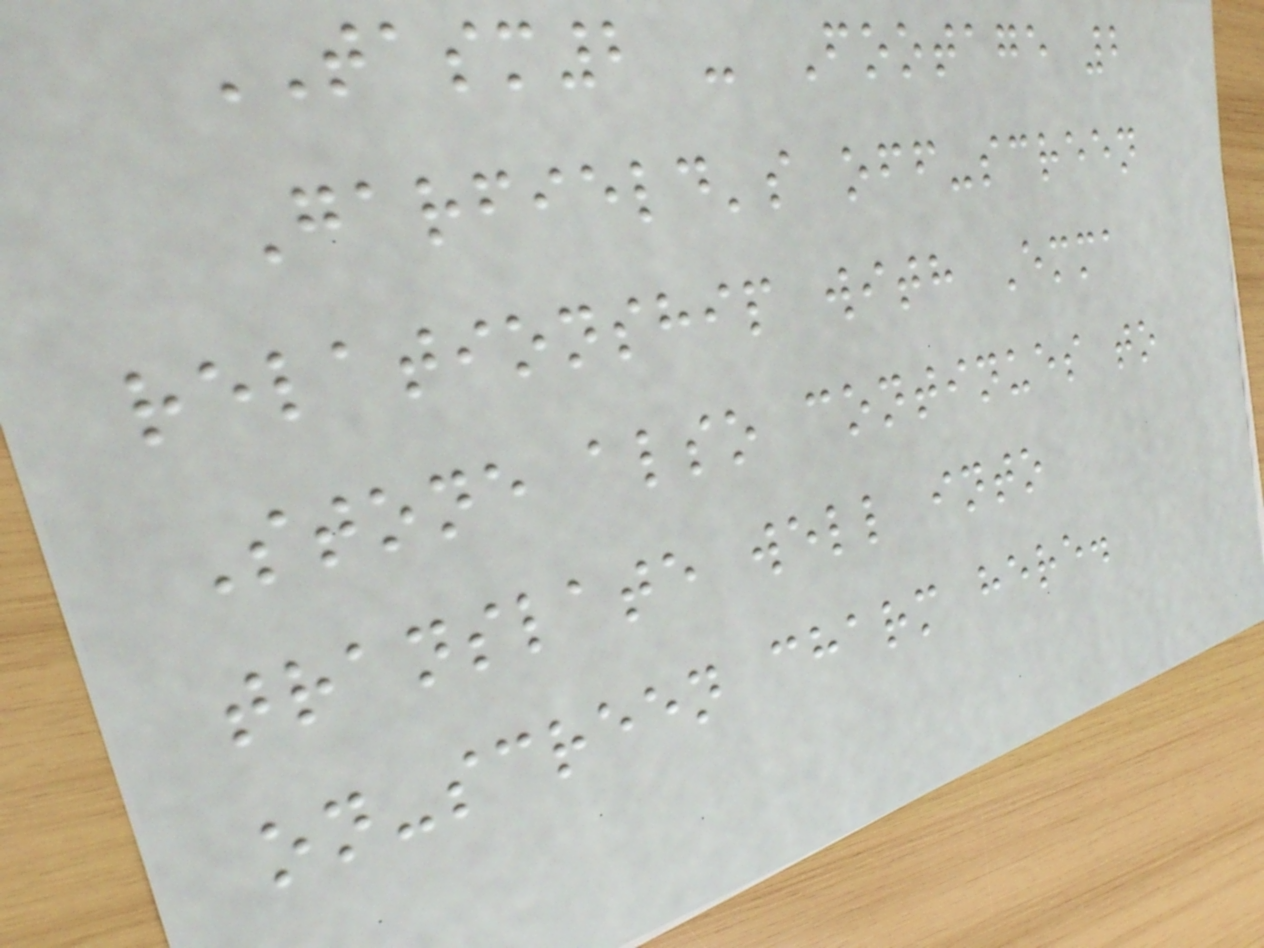TASM2 - Footage 2
Garfield's off-screen
relationship with Emma
Stone also continues to
translate well into
on-screen charm here.
